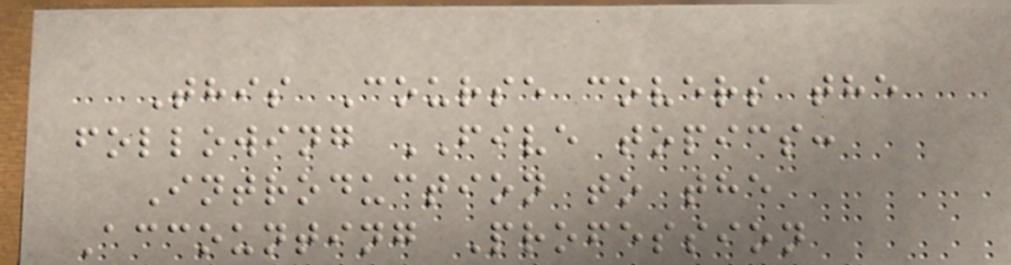This Course covers the
following FIVE topics:
Introduction to the
Accounting Profession
